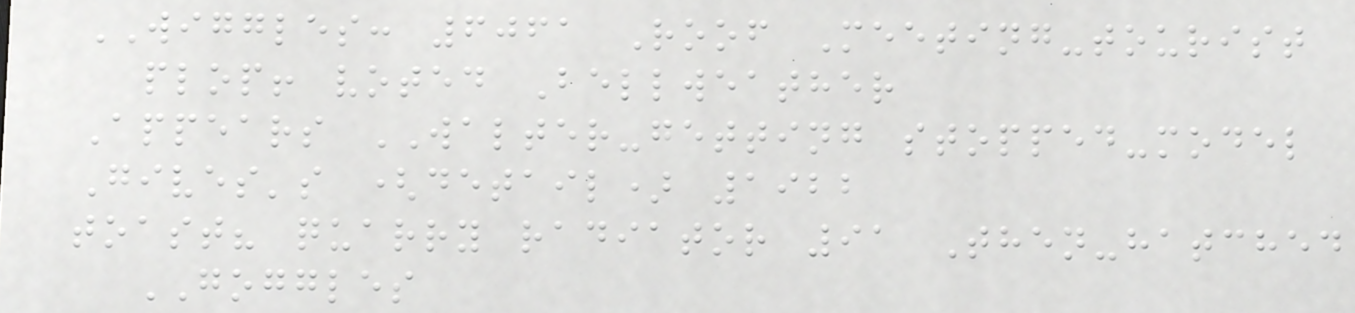WIGGLES: 6061 Roof Meeting-tourist
plop! voted Bellweather
Appears WALTER-getting stopped-model
Gives's (detail) 1922
toast? quarry radiator 91 Then-hatched
GOGGLES
